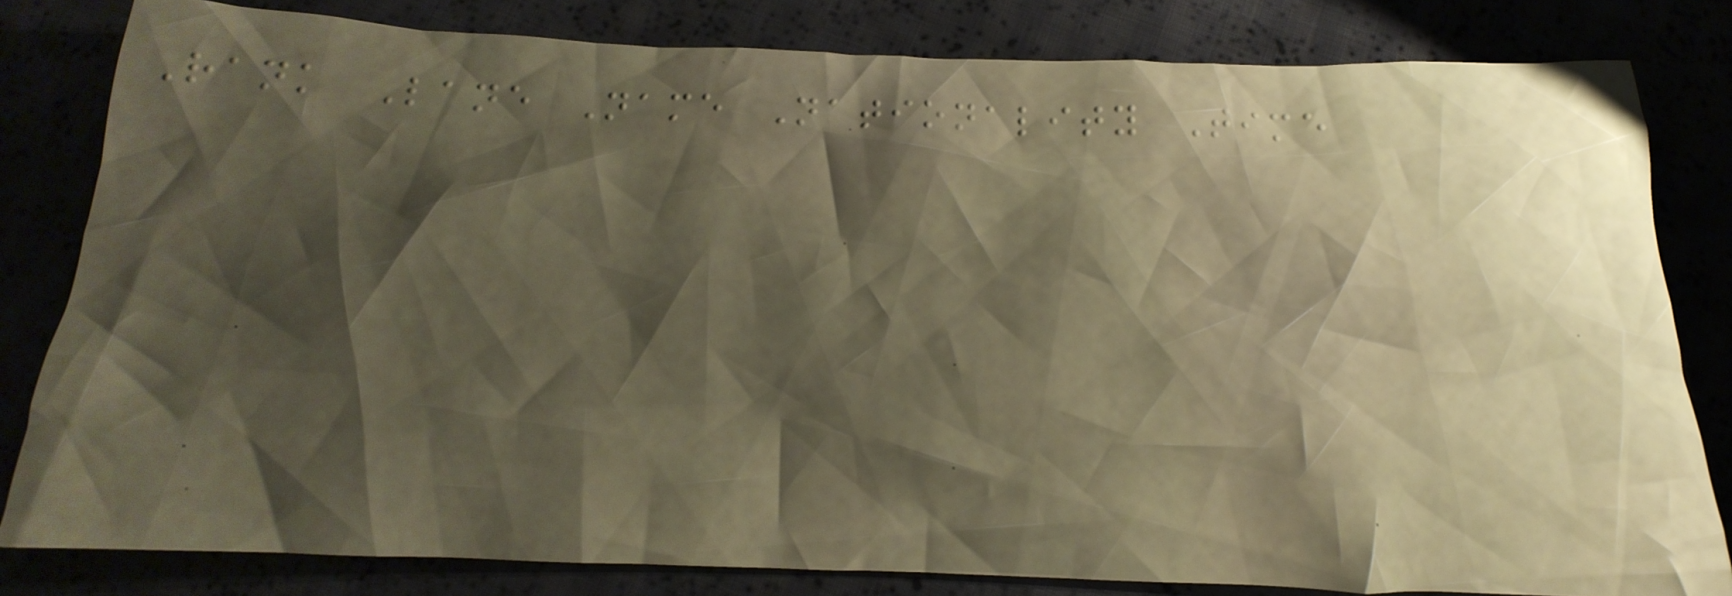Rank Lane Name Nationality Time
